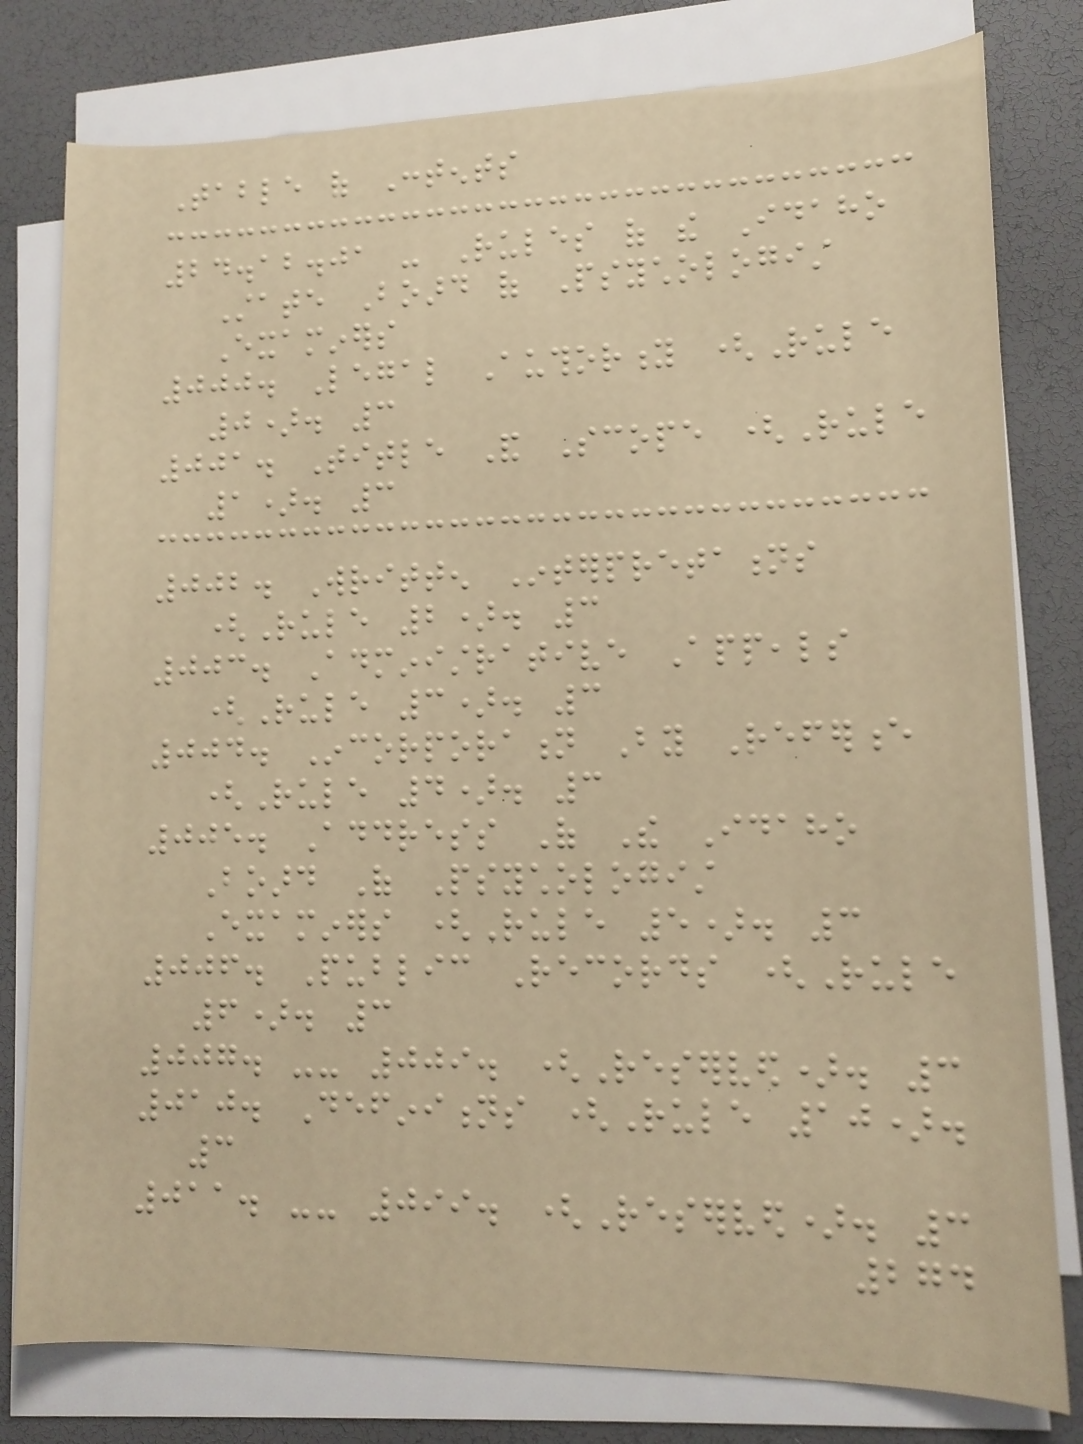Table of Contents
24.12.01 - Rules of the Idaho
State Board of Psychologist
Examiners
000. Legal Authority (Rule
0). 3
001. Title And Scope (Rule
1). 3
002. Written Interpretations
(Rule 2). 3
003. Administrative Appeals
(Rule 3). 3
004. Incorporation By Reference
(Rule 4). 3
005. Address Of The Idaho
Board Of Psychologist
Examiners (Rule 5). 3
006. Public Records (Rule
6). 3
007. -- 009. (Reserved). 3
010. Definitions (Rule 10).
3
011. -- 099. (Reserved). 3
274
